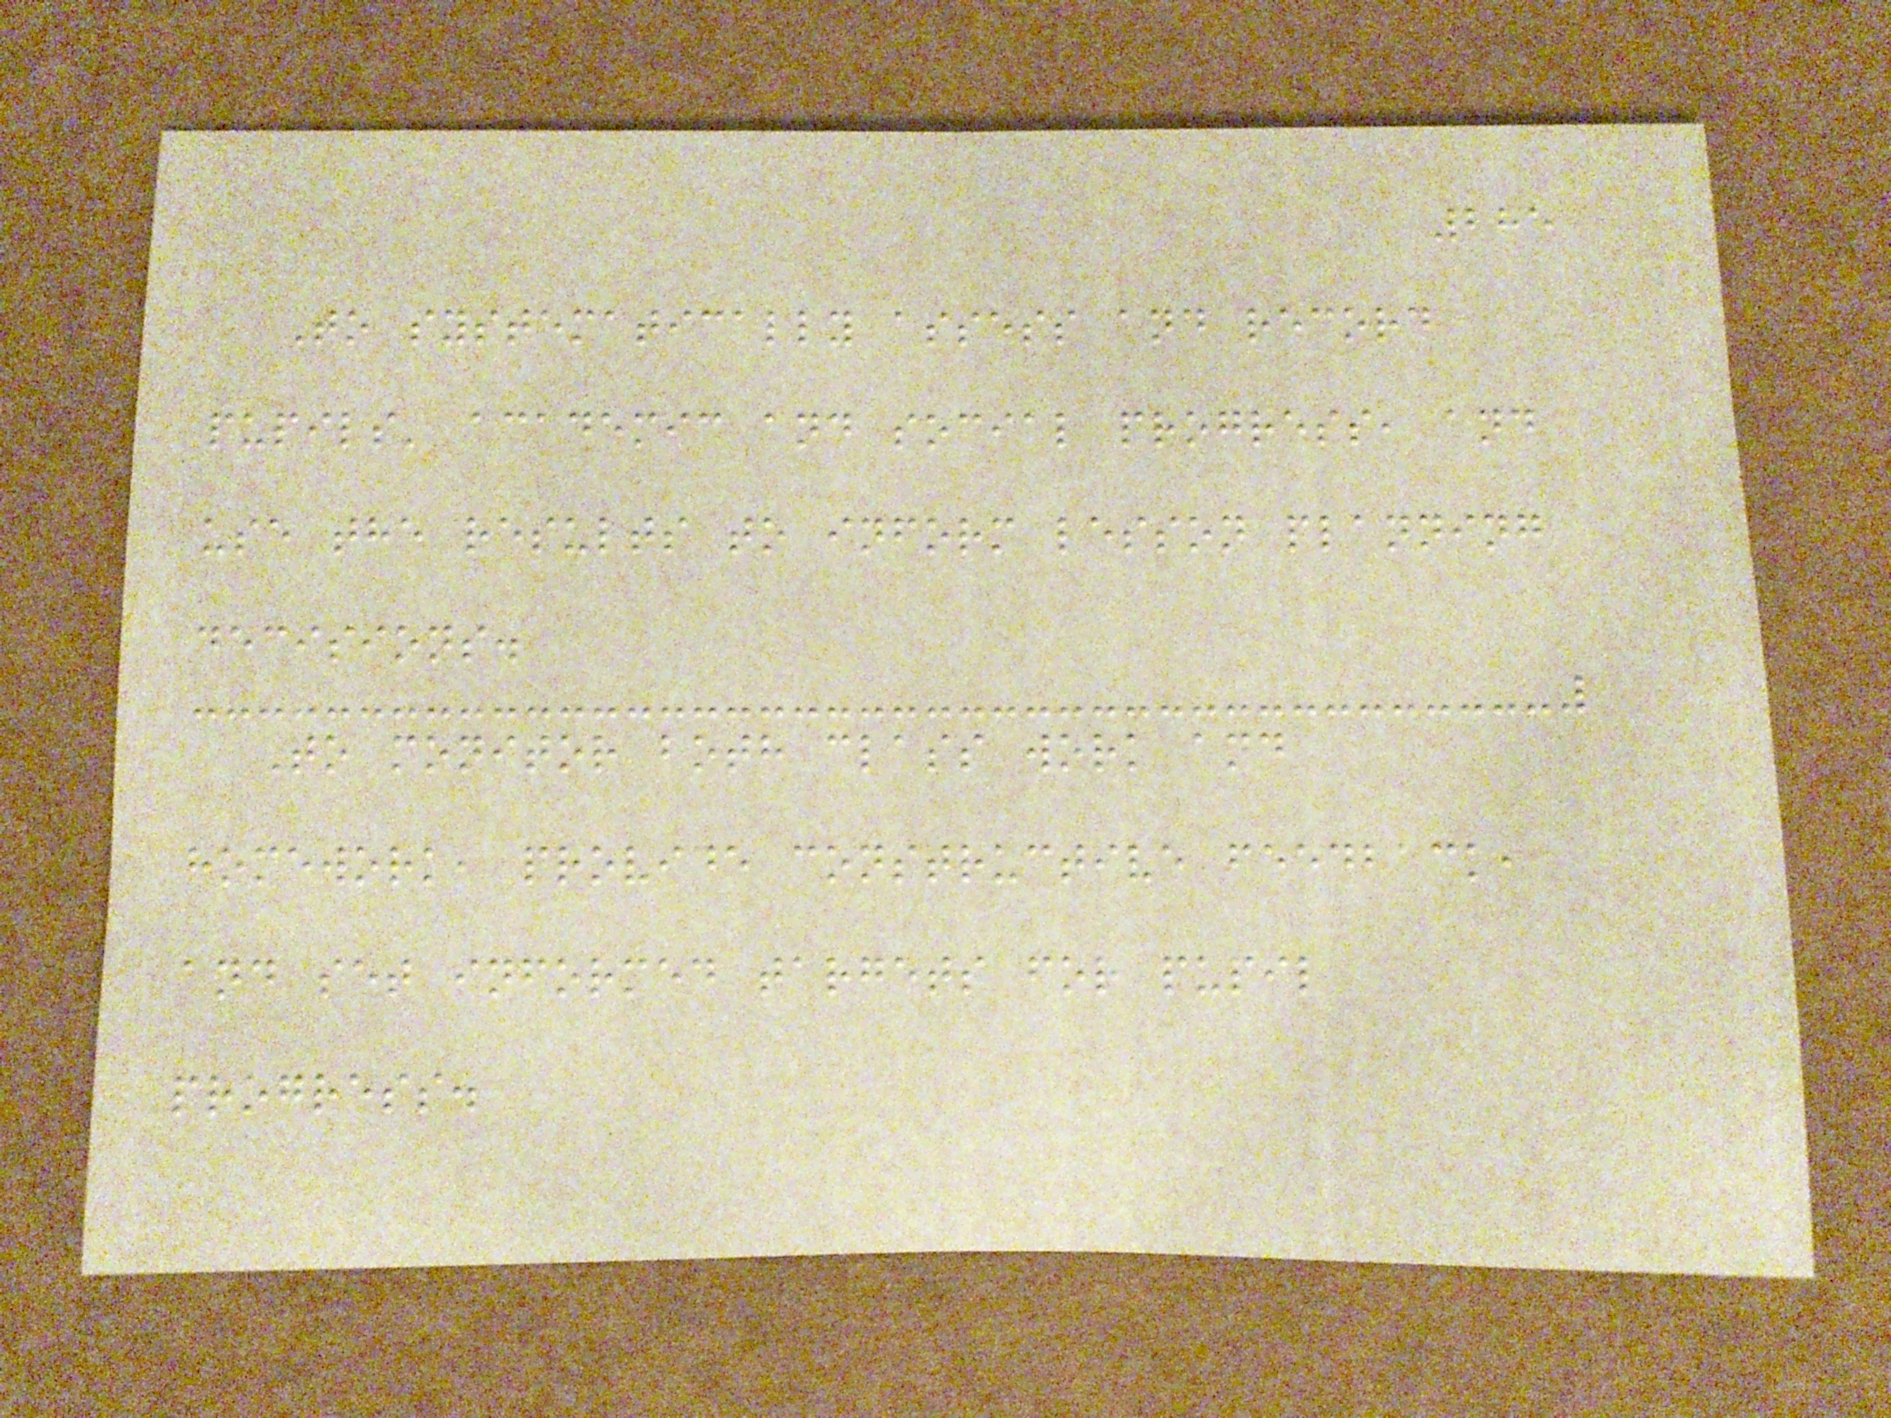285
To systematically assess and record
pupils' academic and social progress, and
use the results to inform lesson planning
decisions.
To monitor both class work and
homework, provide constructive feedback,
and set informed targets for pupil
progress.
